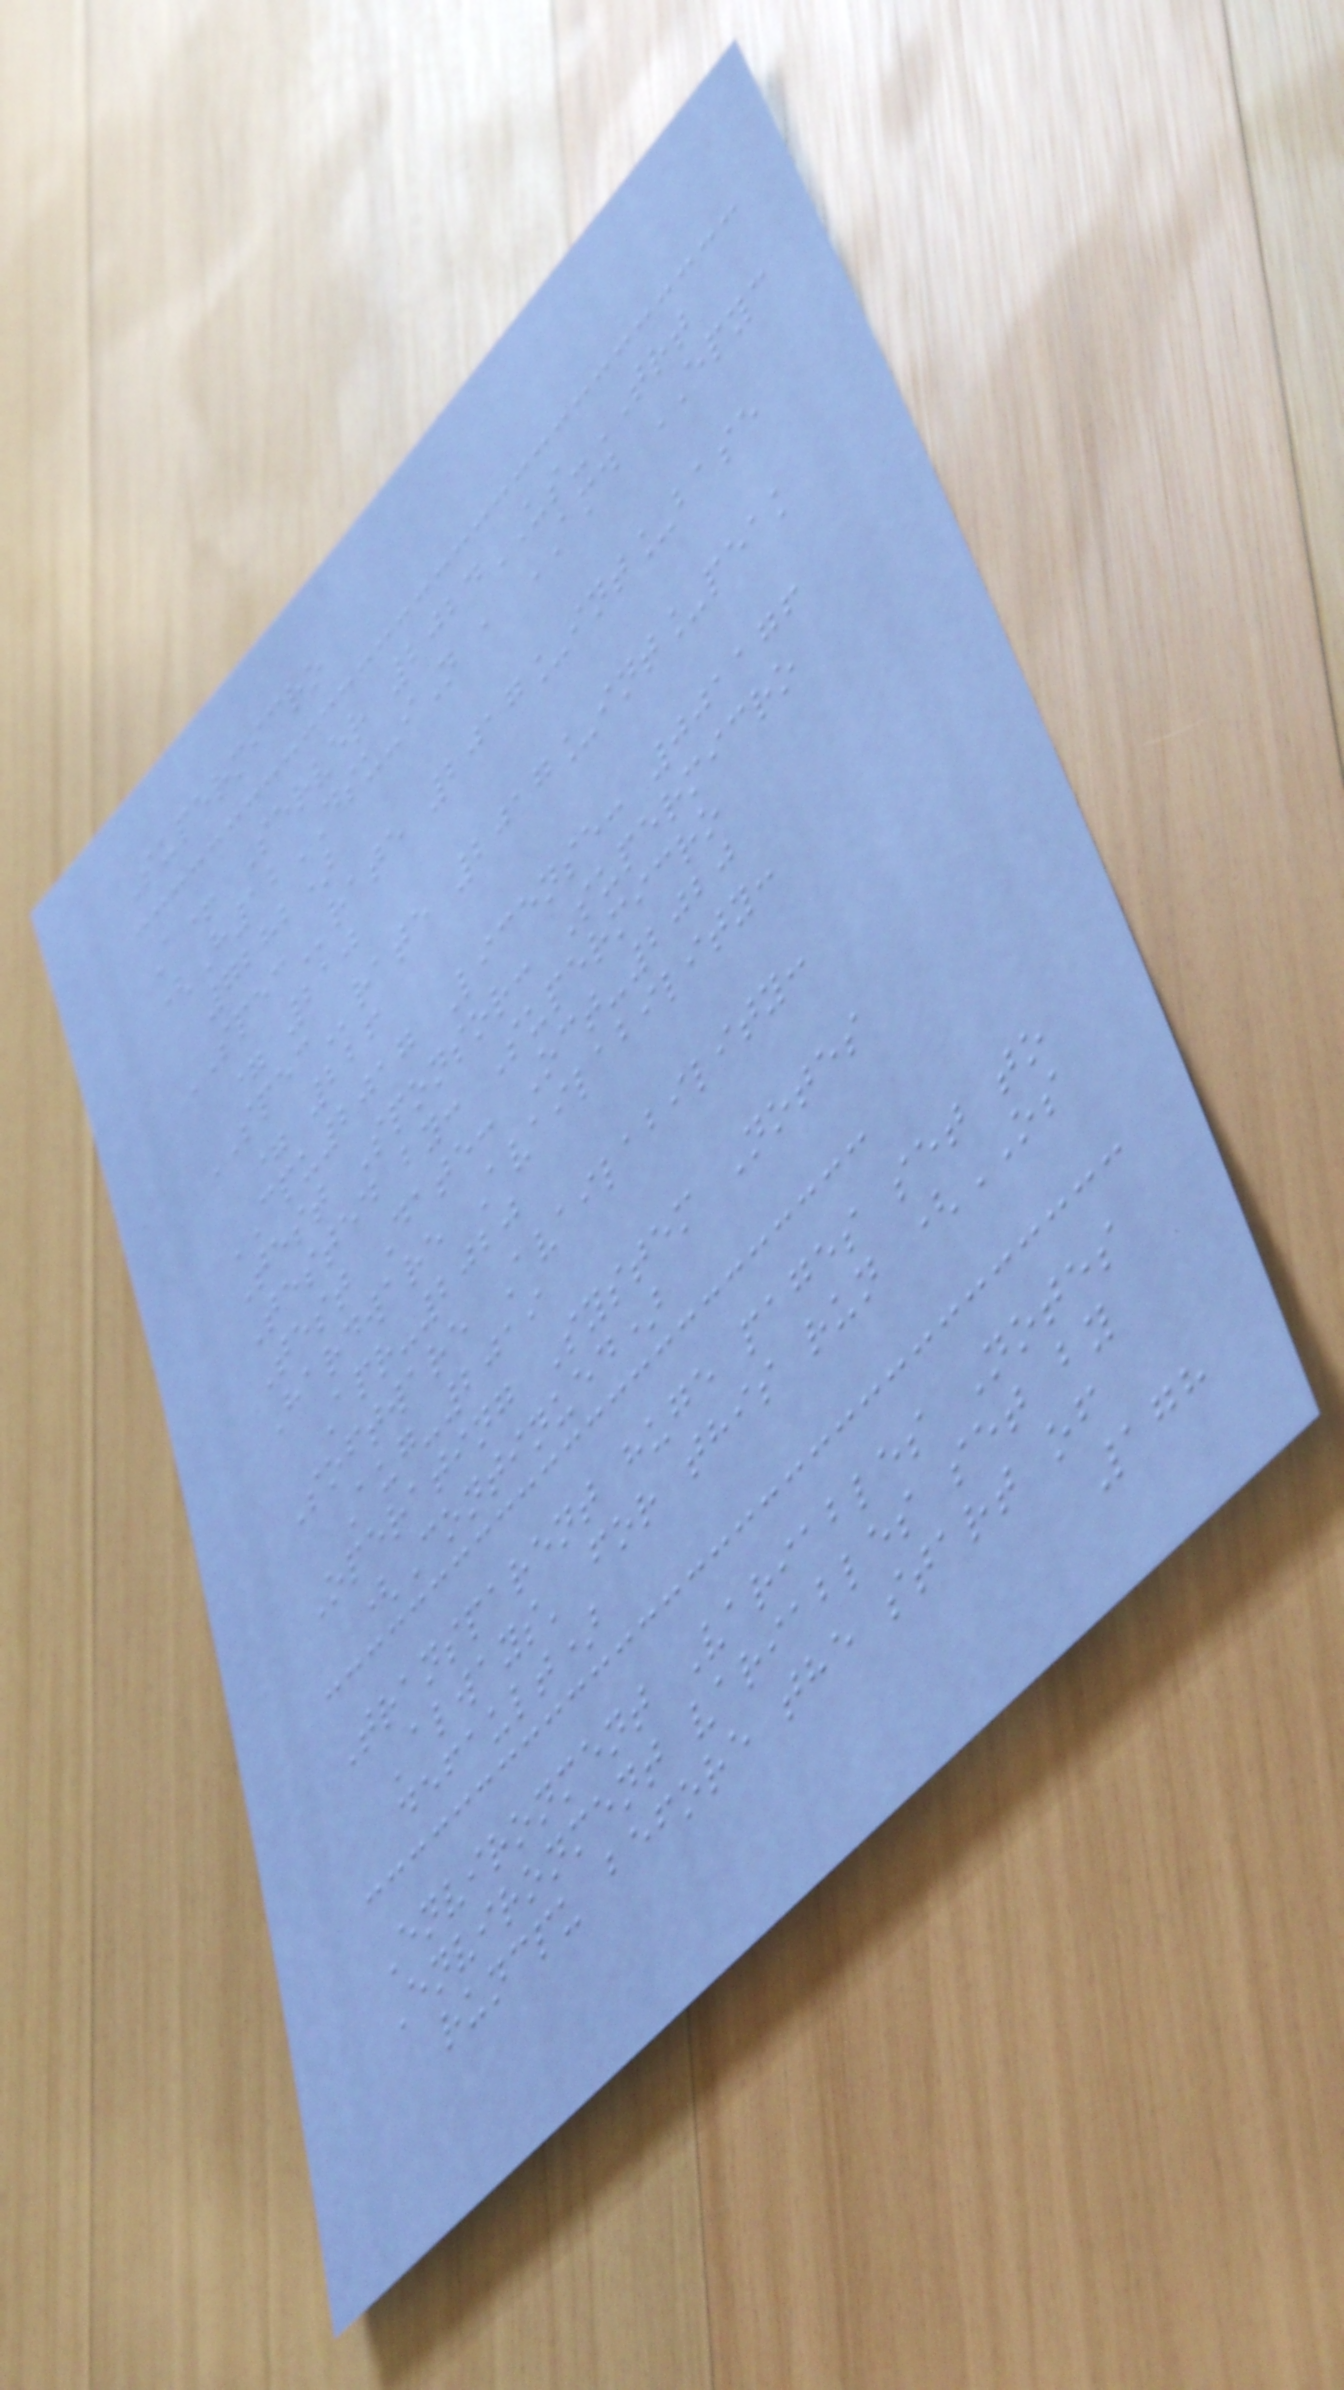Supermicro
A+ Server 2024US-TRT
(H12DSU-iN , AMD EPYC
7282)
SPECrate 2017_int_base
= 210
SPECrate 2017_int_peak
= 226
CPU2017 License: 001176
Test Sponsor: Supermicro
Tested by: Supermicro
Test Date: Oct-2020
Hardware Availability:
Apr-2020
Software Availability:
Aug-2019
Operating System Notes
(Continued)
Transparent huge pages set to
'always' for this run (OS
default)
Environment Variables Notes
Environment variables set by
runcpu before the start of
178
